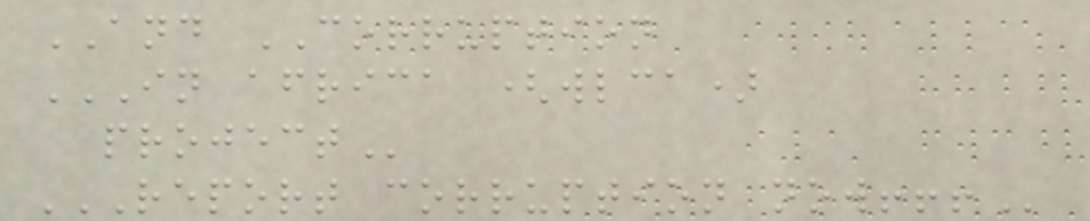AND CORRUPTION
IN AFRICA (WLCA)
PROJECT
REPORT CORRUPTION NOW!!!
